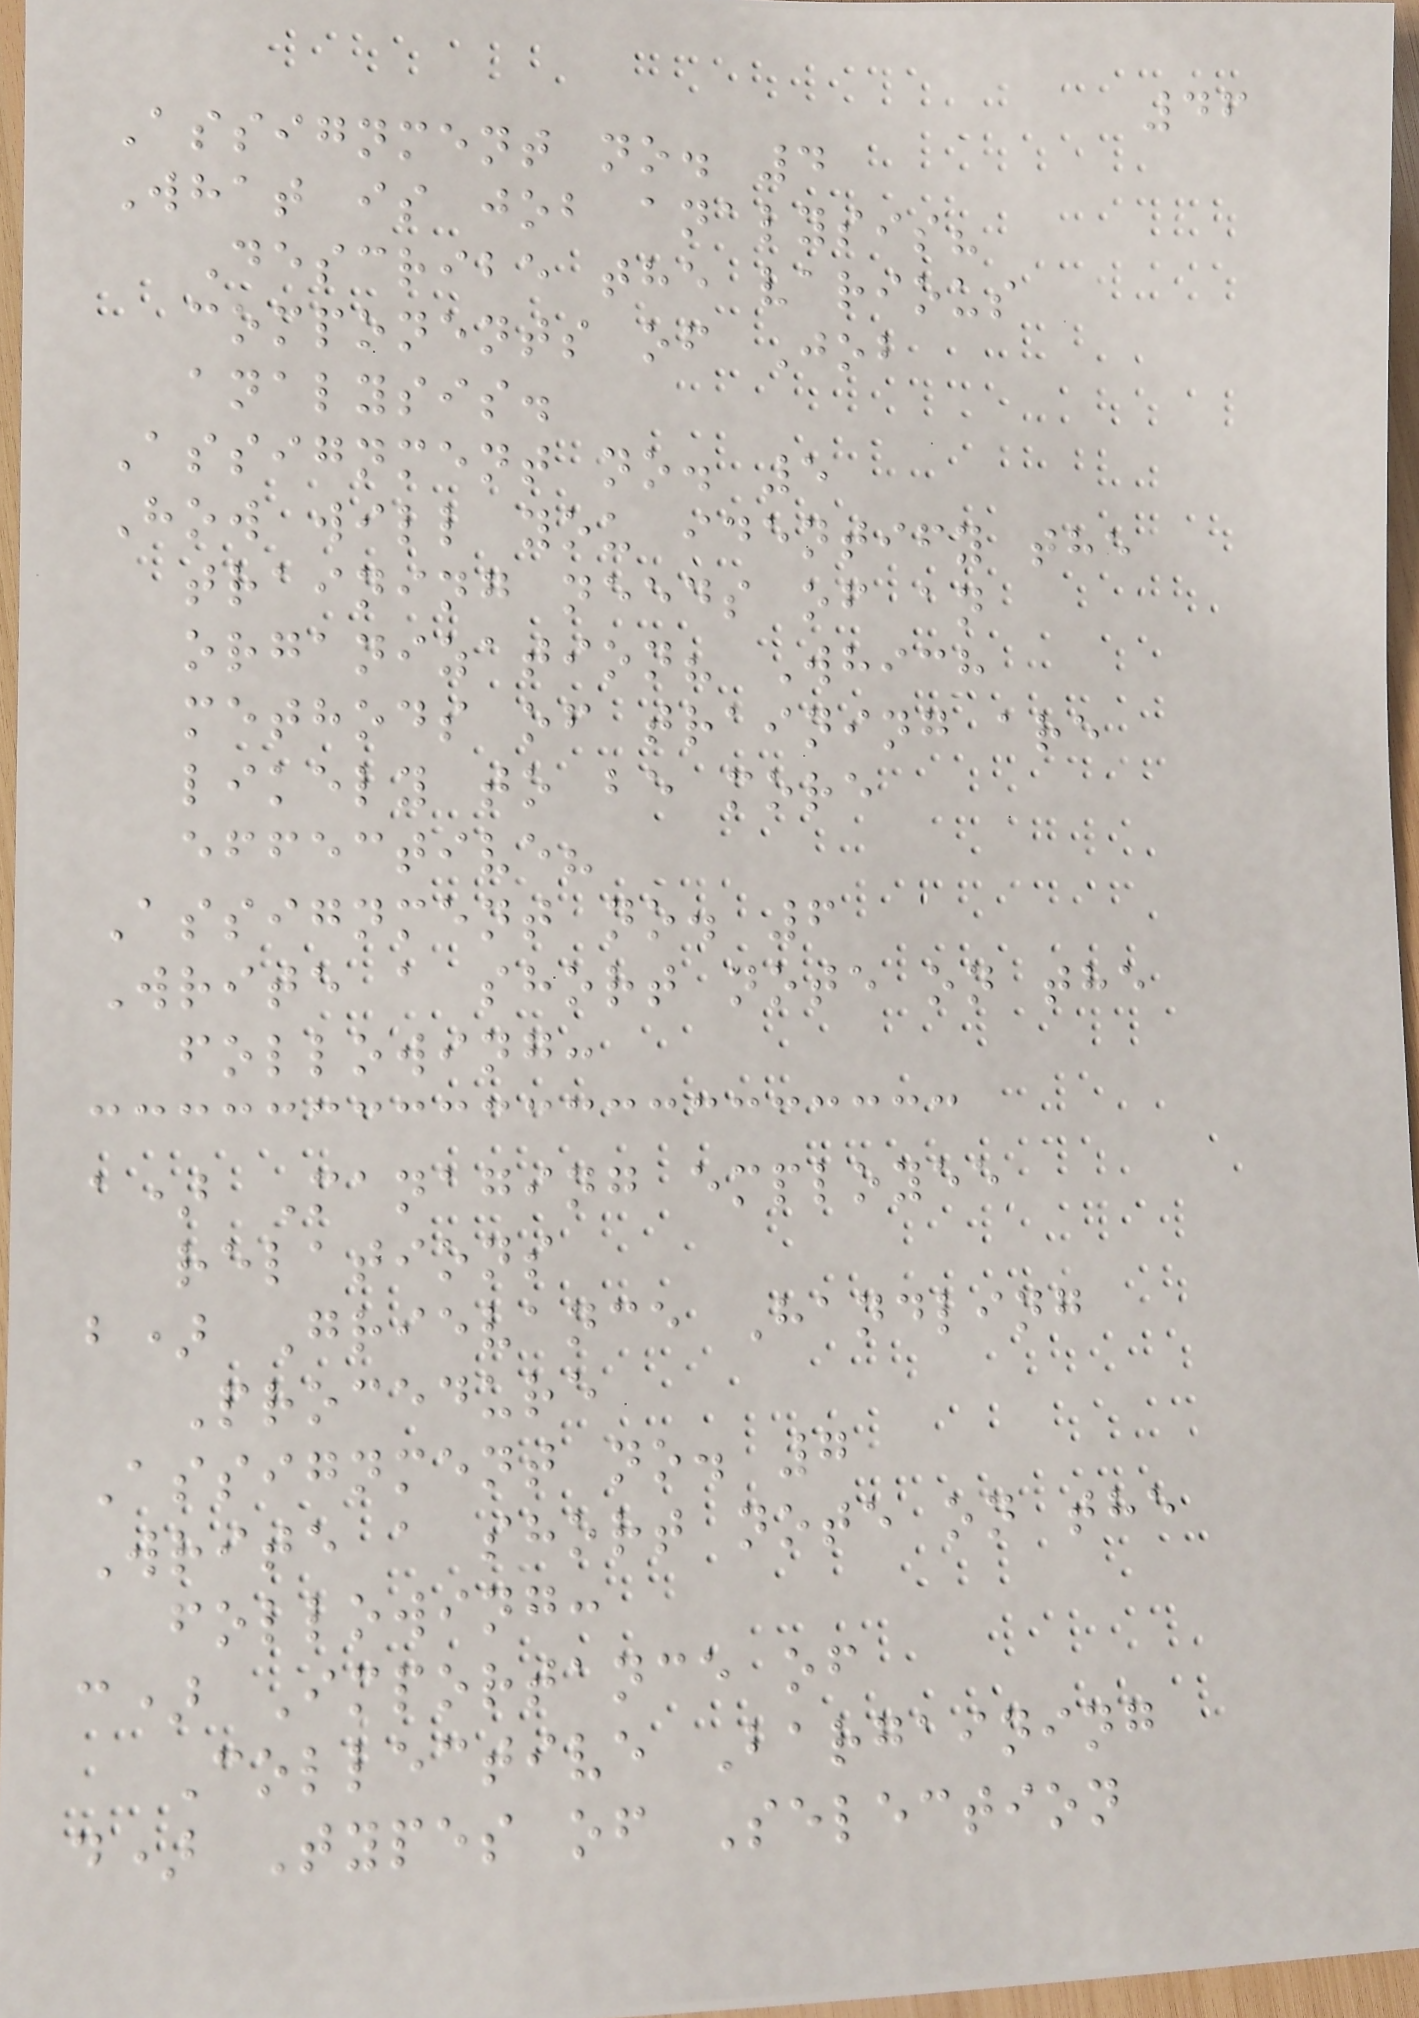46
Assignment no. 4
What is job analysis?
Describe the various
components of Job
analysis.
Assignment no. 5
How will you identify the
training needs of an
organization? Which
methods of training are
likely to be more
effective?
Assignment no. 6
Write a short note on the
following:
a) Managing employee
relations
b) Grievance Handling
Procedure
Assignment no. 7
Write a short note on the
following:
c) Importance of
Collective Bargaining
d) Types of Selection
